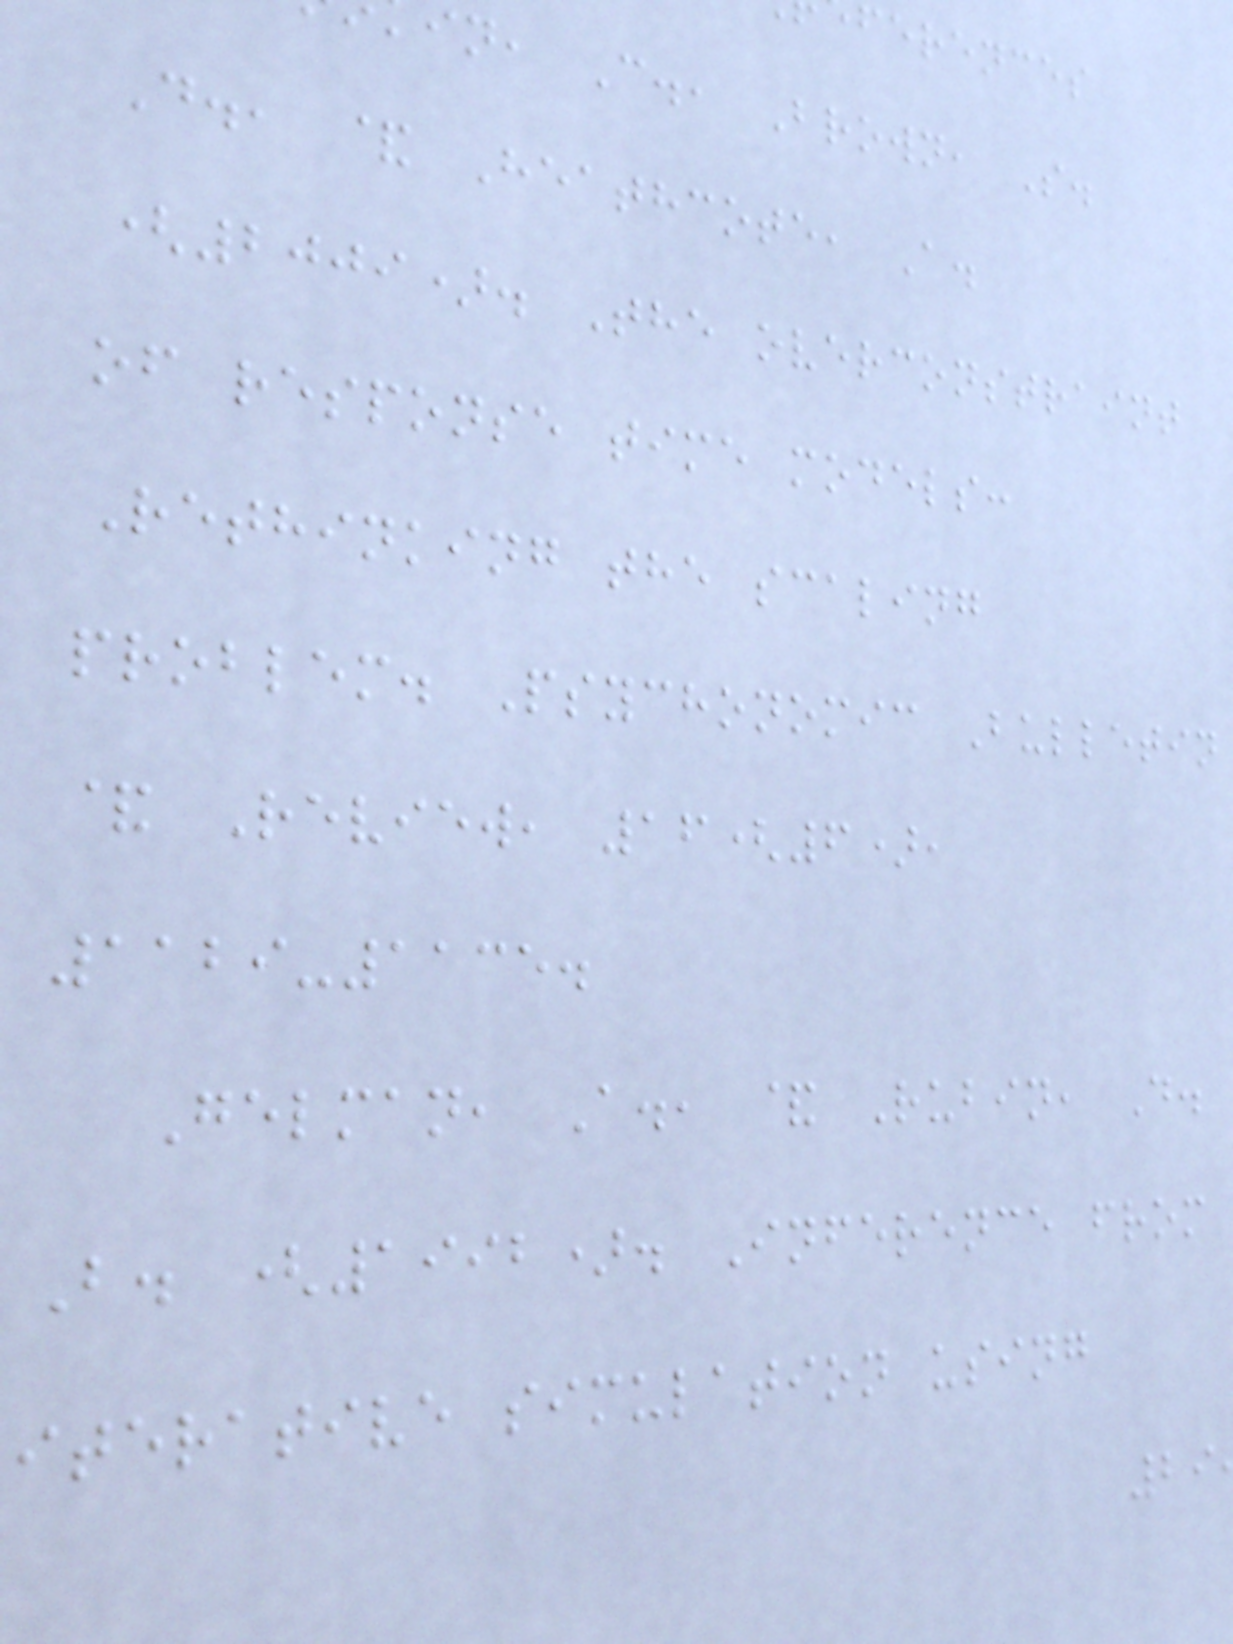ferences
in, C., Brown, S.
D., & Heathcote, A.
(2009). The overconstraint
of response time models:
Rethinking the scaling
problem. Psychonomic Bulletin
& Review, 16(6),
1129-1135.
Gelman, A., & Rubin, D.
B. (1992). Inference from
iterative simulation using
